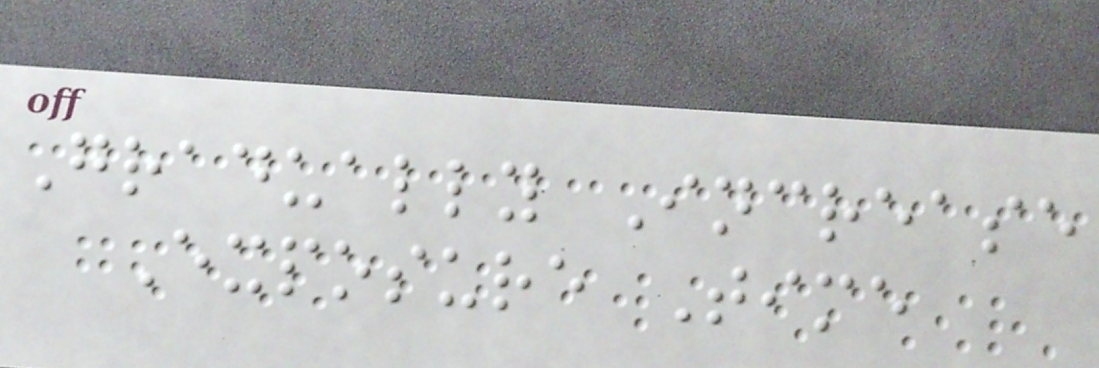Gradually Increase
Exposure Time
